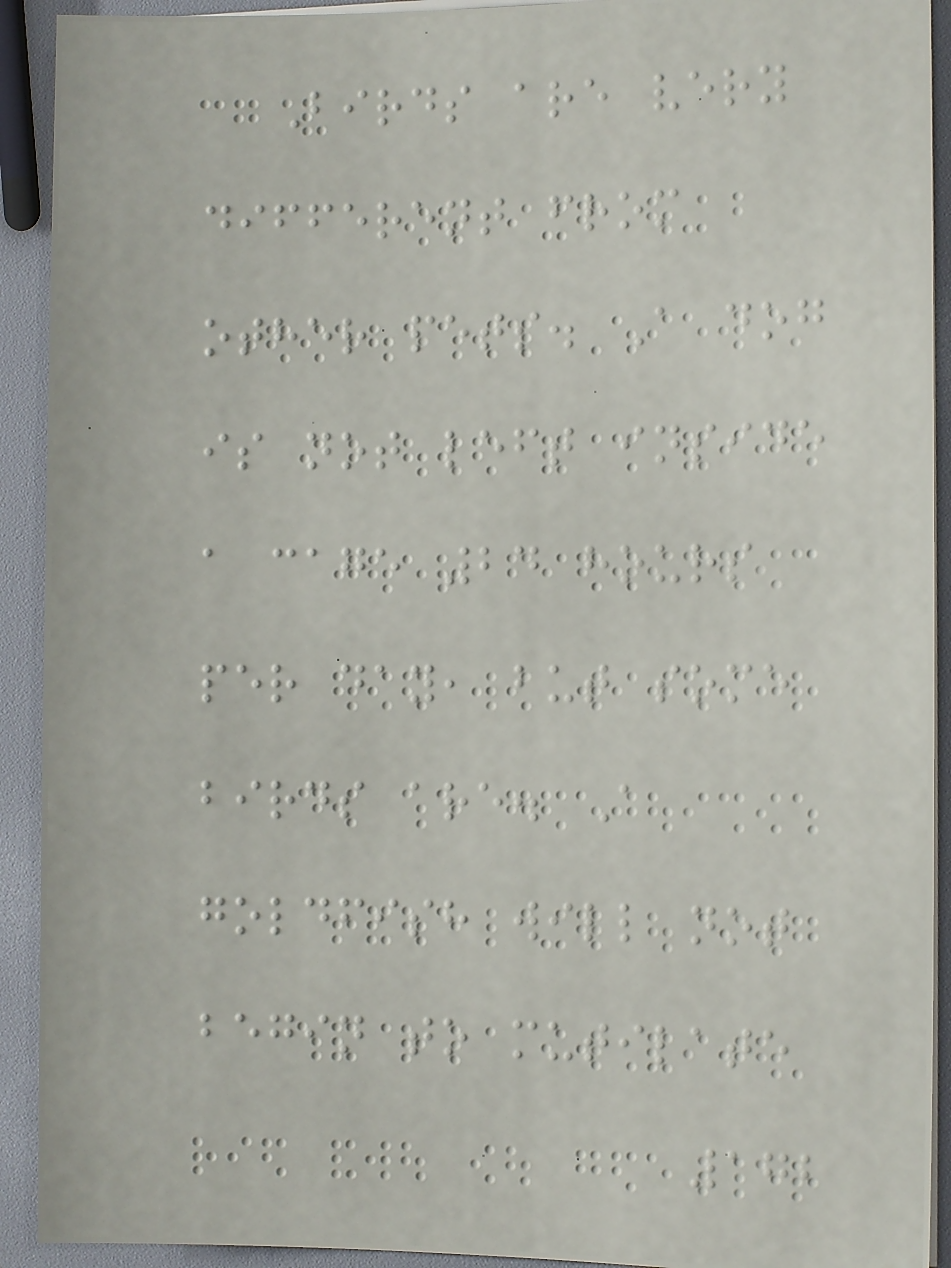Birds are very
different from
other pets. A dog
is not left inside
a cage 24 hours
per day, but some
birds are. A
goldfish will not
begin to mutilate
172
